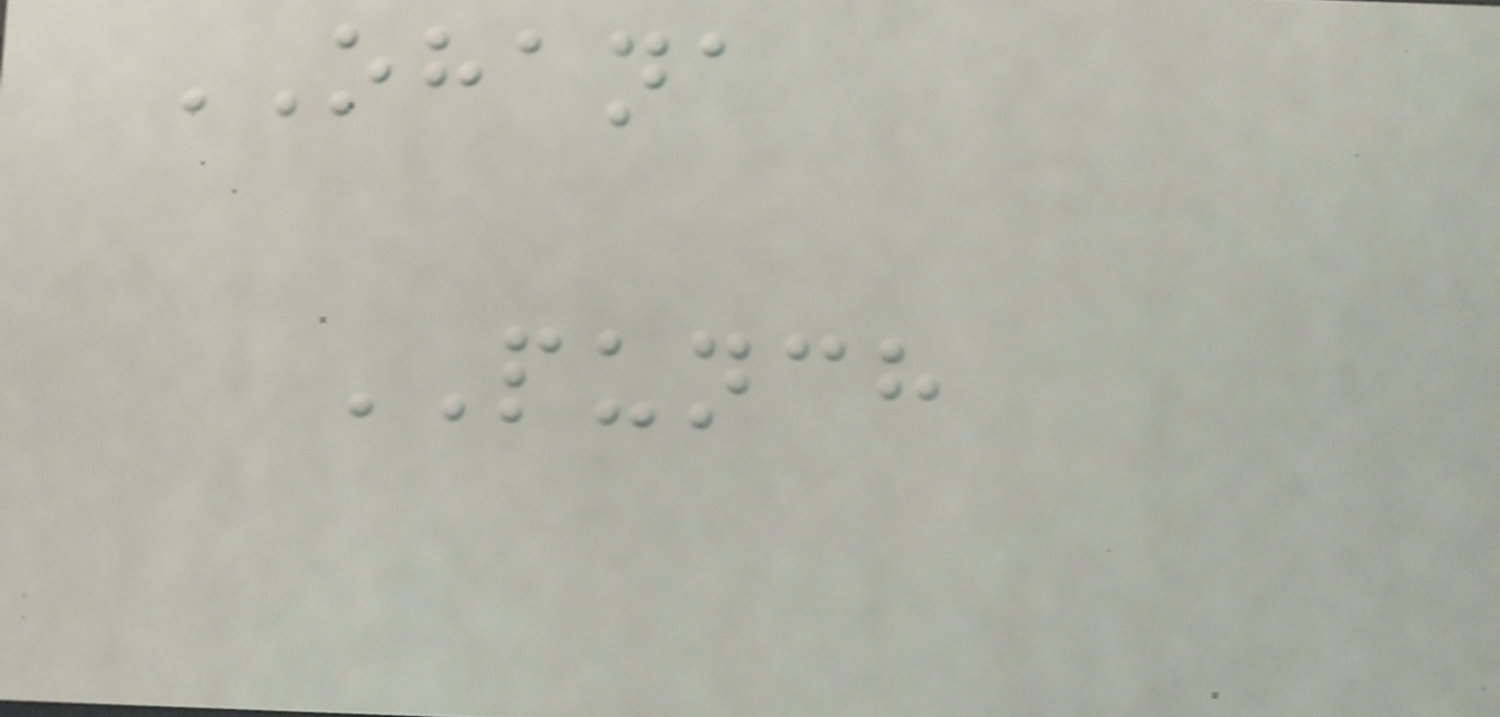OHANA
PUNCH
